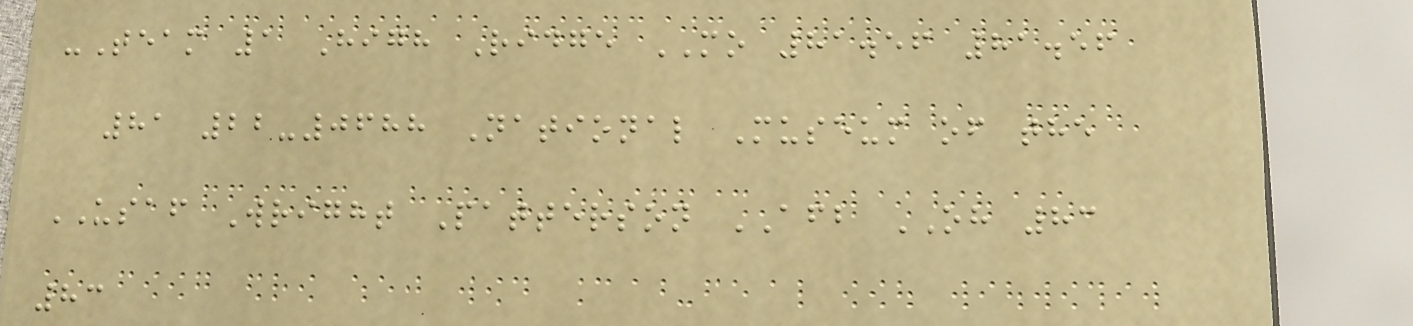-Team 1 High Ridge MO 81.56 81.56
81 22-0688 National Museum of the
USAF Wright Patterson AFB OH 83
83
